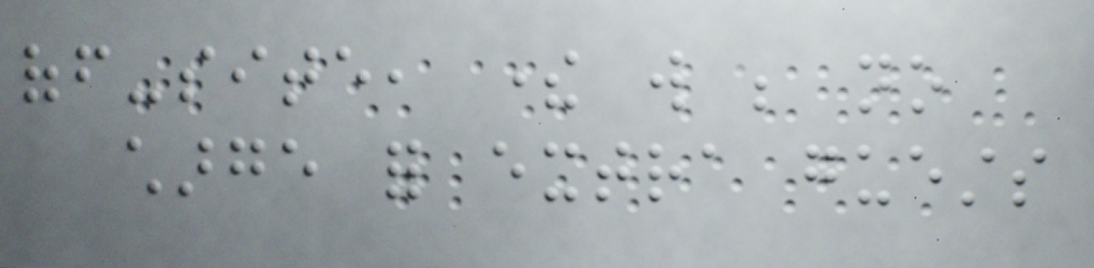off-site, there will be no
charge for extra guests
